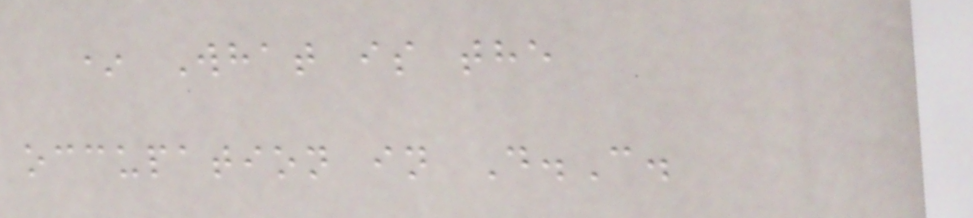* What is the
occupation in D.C.
